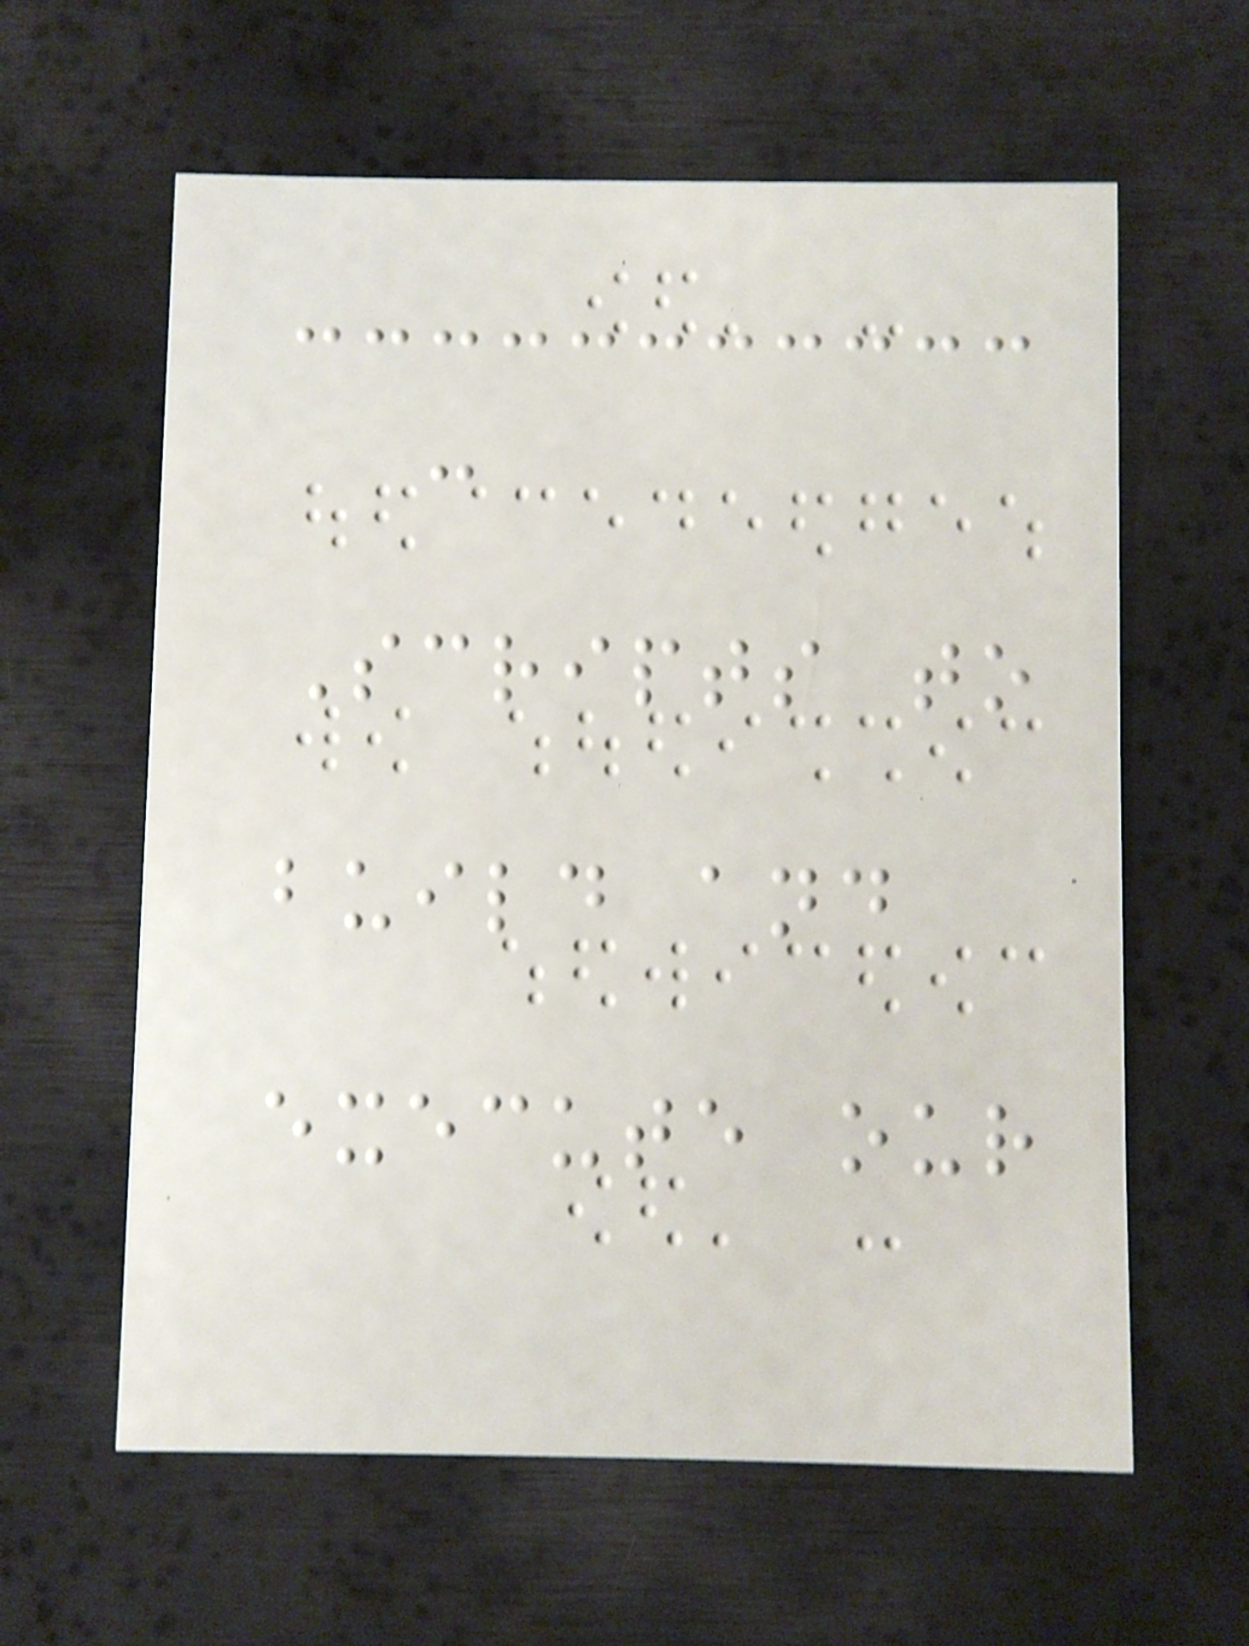-
Scripts to
build and
execute our
